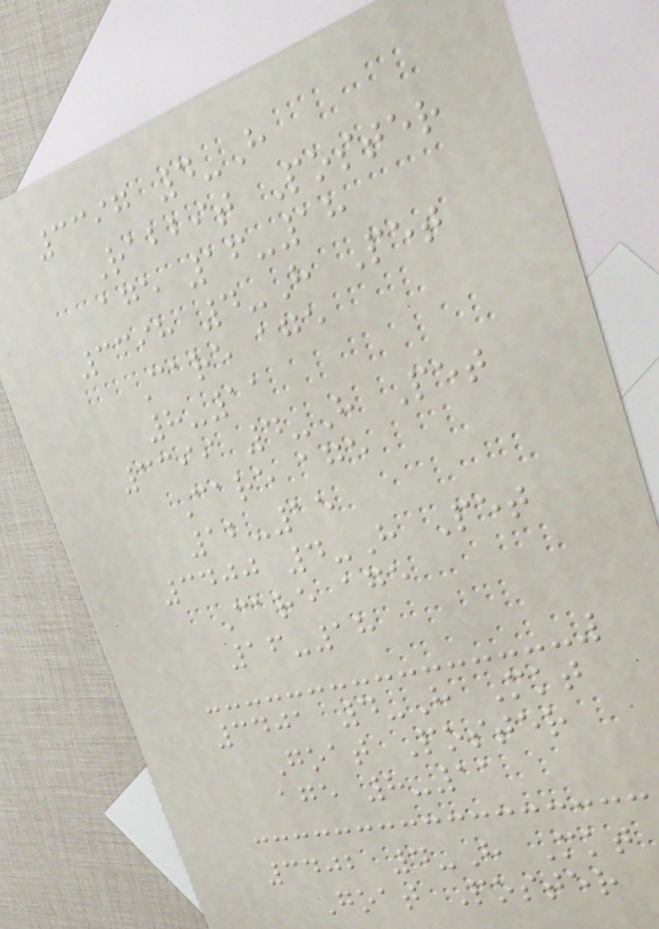3397 4-H
Rabbit Poster
age 16-18
3398 4-H Pet
Care age
8-11
3399 4-H Pet
Care age
12-15
3400 4-H Pet
Care age
16-18
3401 4-H Mkt
Goat Poster
age 8-11
3402 4-H Mkt
Goat Poster
